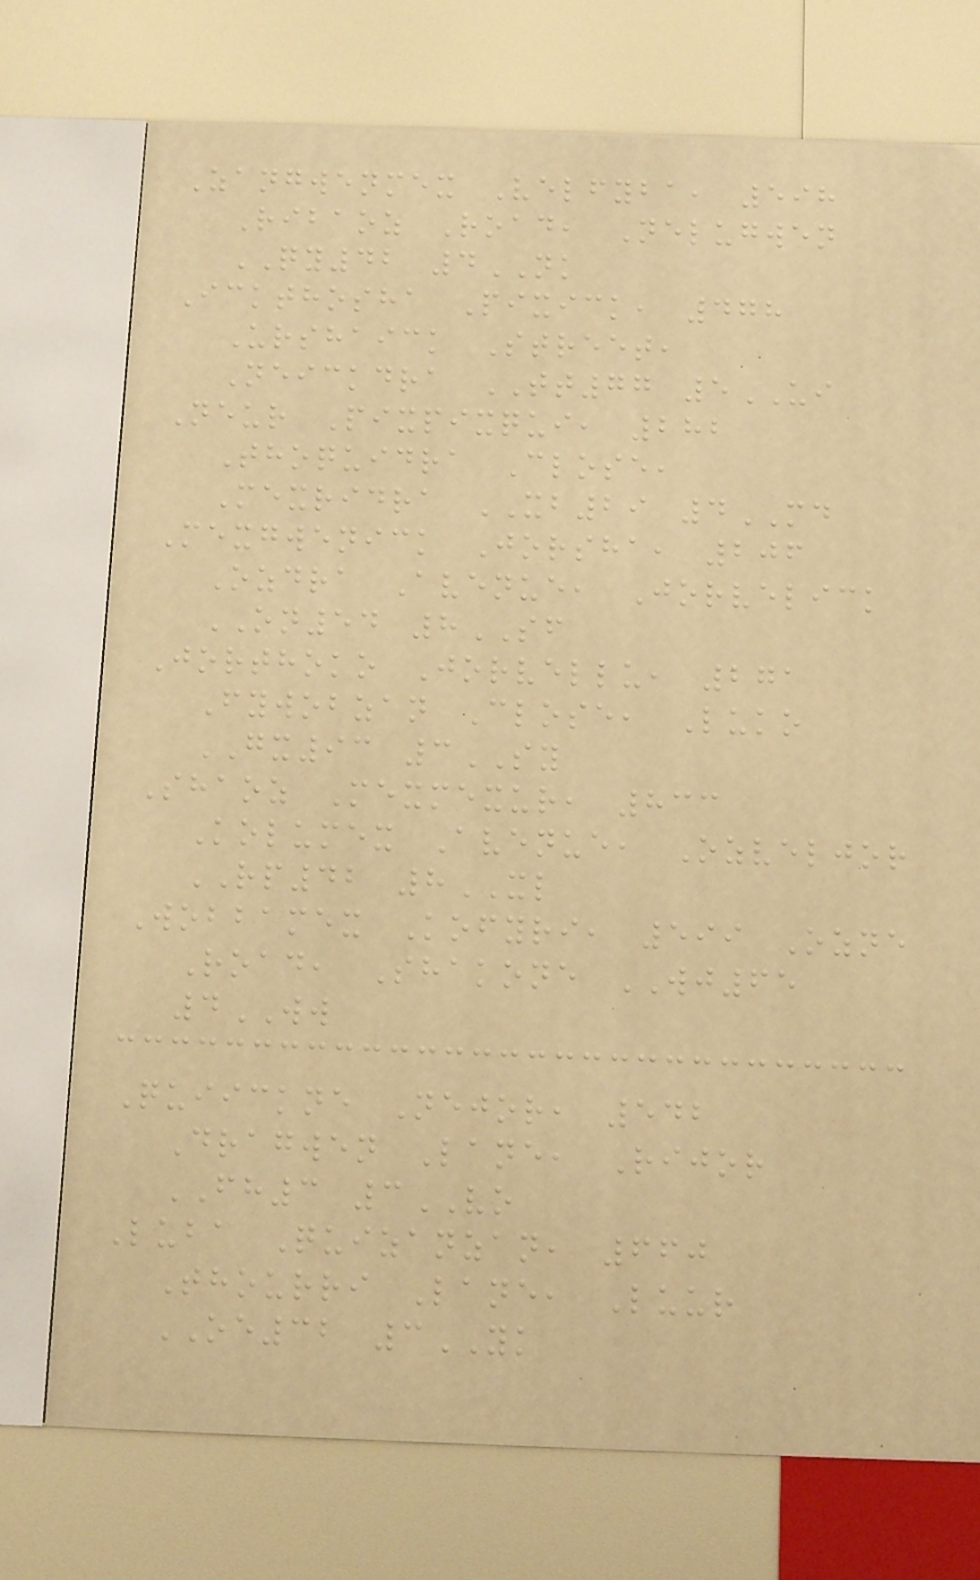Zangwenmex Velfyba, 598
Ribaoz Road, Nelugwen
QY42 4NK
Ickthosha Pixick, 478
Urshaick Street,
Neickdra TT77 5UI
Neur Pixpixqui, 282
Thoquidra Close,
Mexridra XB29 4MD
Mexgwenick Jorsha, 206
Ozdra Avenue, Jorvelick
ON54 8SF
Jorthoko Jorvellu, 271
Fywobzan Close, Luko
GX93 3SY
Shaoz Mexmexur, 833
Kolumex Avenue, Ozveljor
RP42 8XL
Wobbamex Kofyri, 599 Ozne
Road, Shakone WJ65
4WW
Quiickne Nejor, 542
Dragwen Lane, Rijor
FH3 3VO
Luba Quizanzan, 660
Thourri Lane, Luur
OE32 3YK
